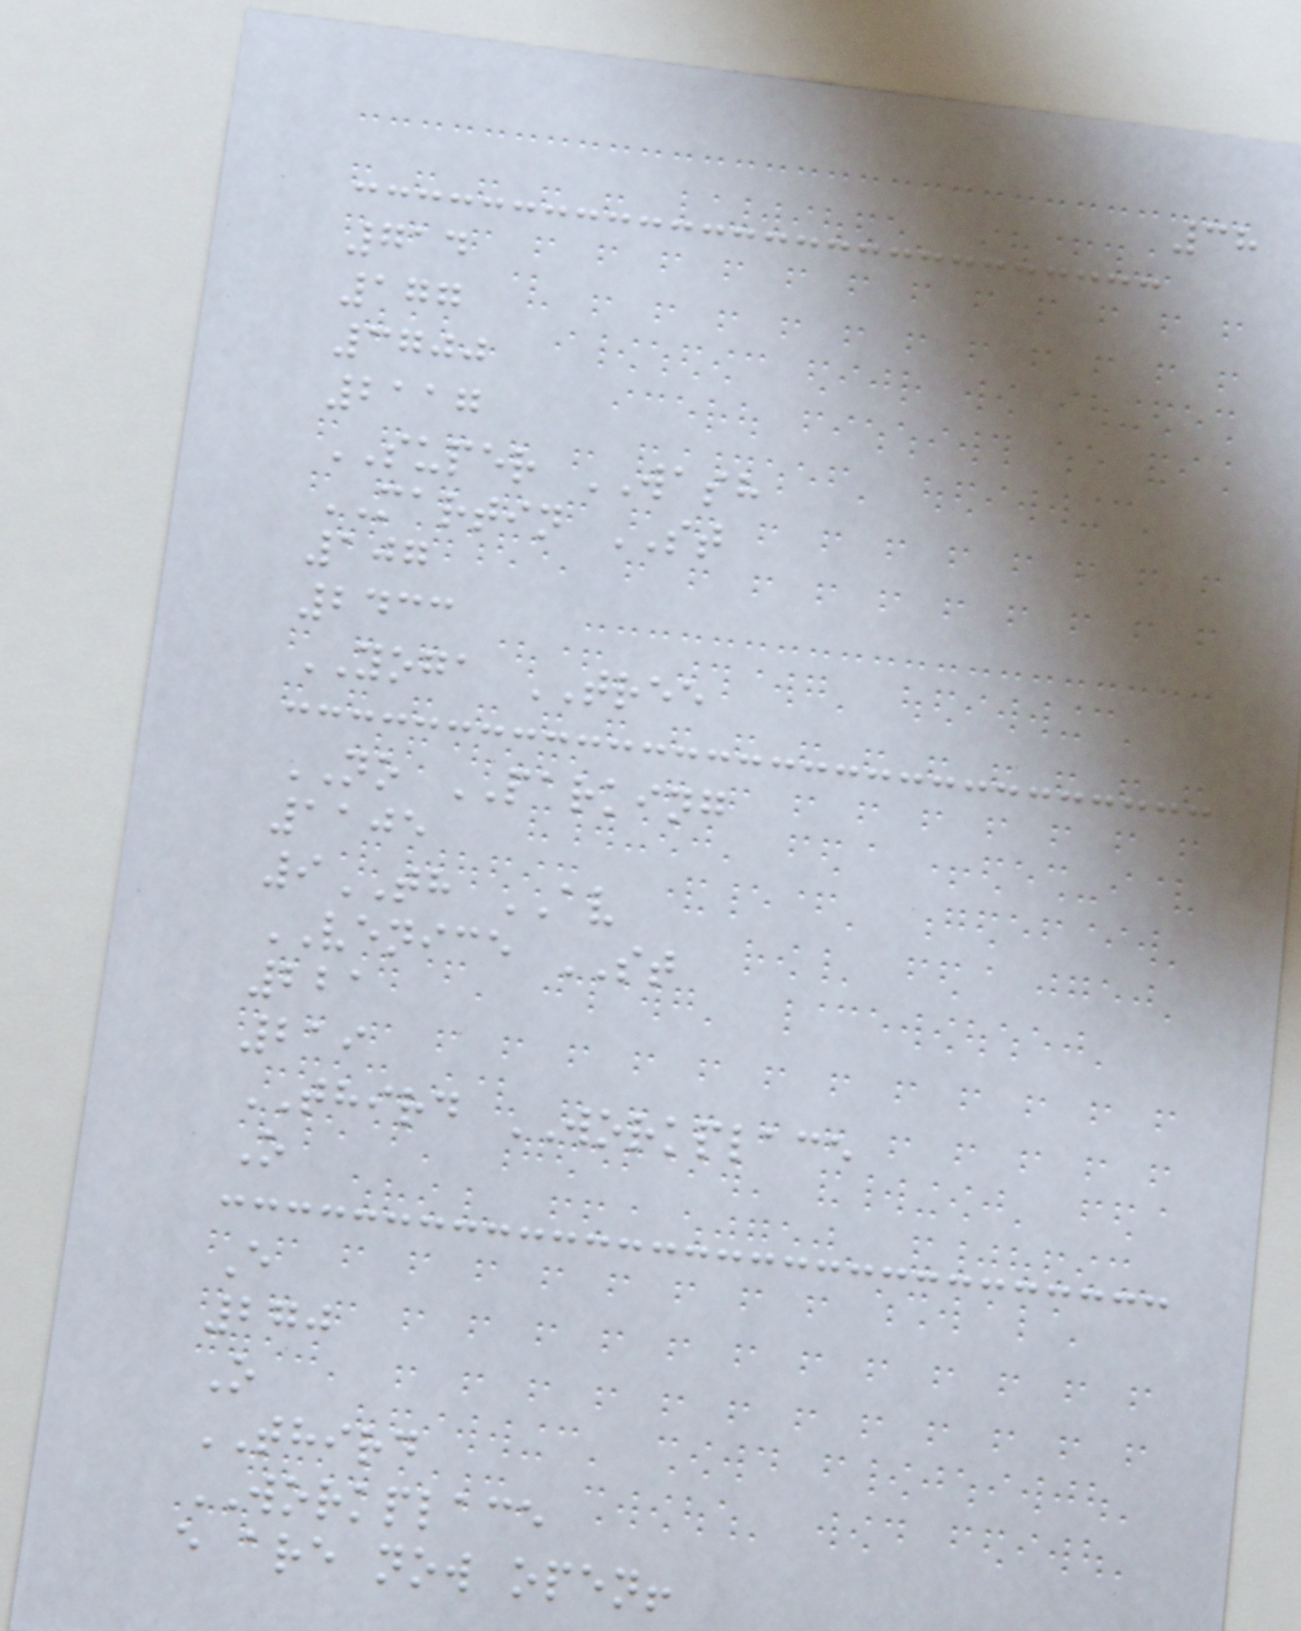38
714
177
3700
2117
SUPER WASH
MARTIN ST
107
2433
YOGA TREE
NO PARKING
1105
9TH AV
VENICE ST
221
219
THIRD WORKPLACE
O
E
270
O
THIRD
WORKPLACE
e are now open!
